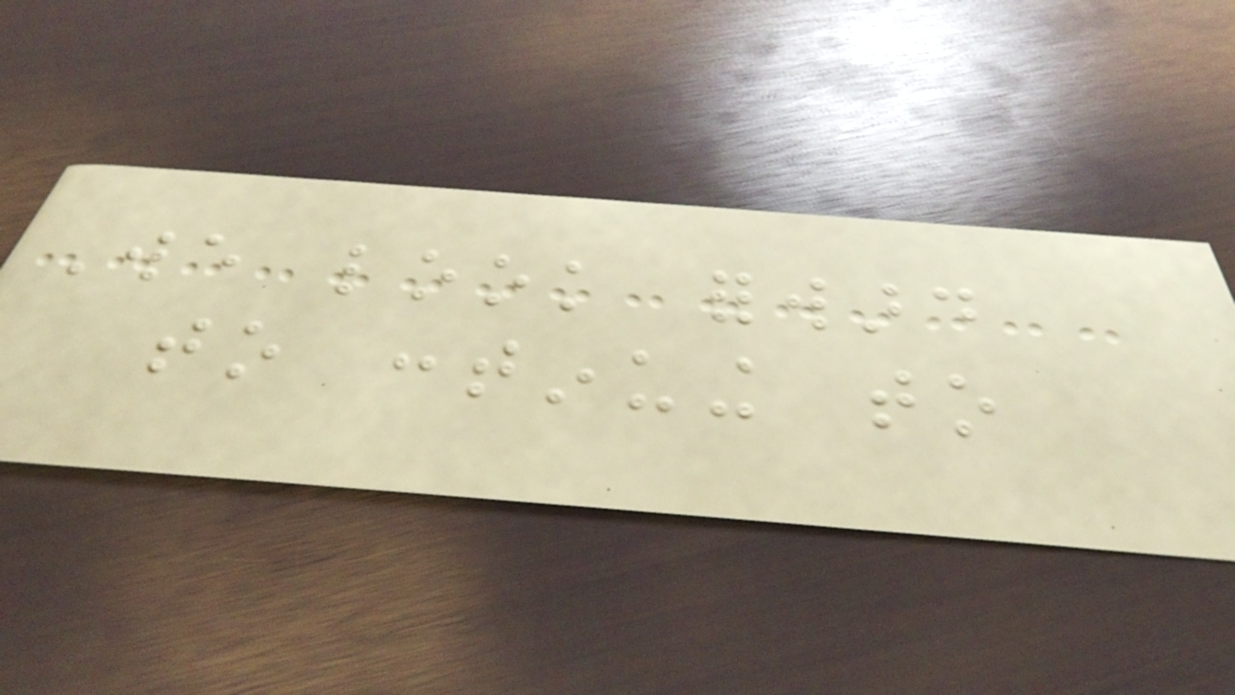We look forward
to continuing to
